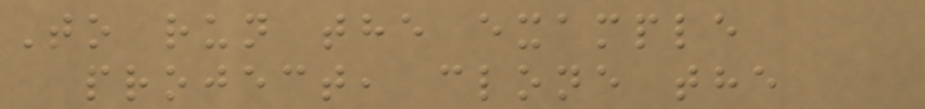To run the example
project, clone the
